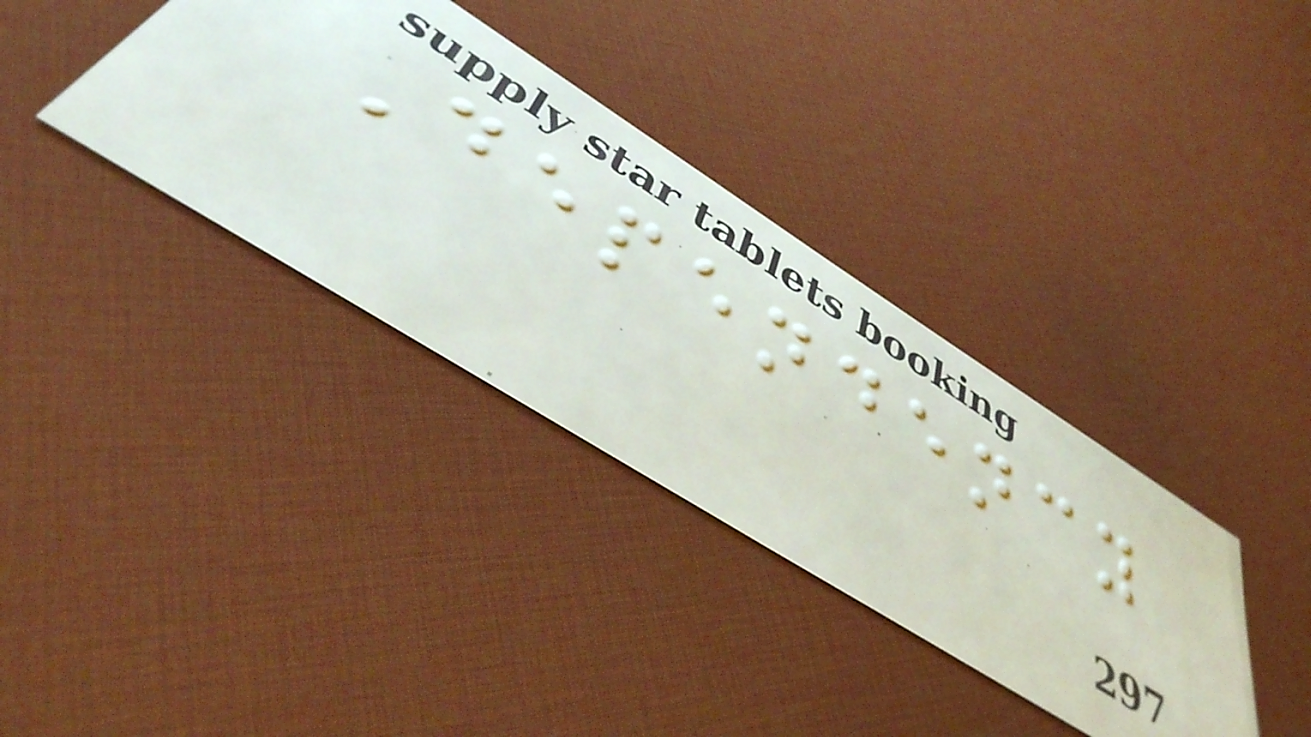Dependency
